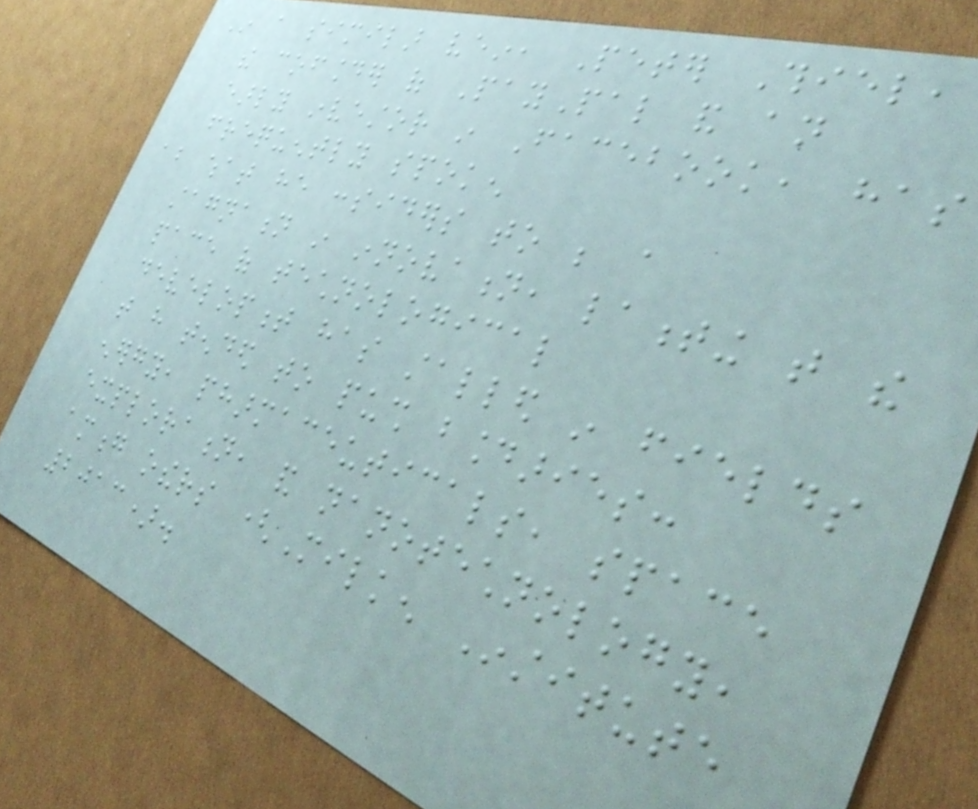In a similar vein, Peter Thiel,
the cofounder of PayPal and an
early investor in Facebook, has
frequently spoken
about what he considers to be a
stagnation in innovation, lamenting that the
pace of technological
development has stalled in fields
that have tended to push boundaries:
energy, pharmaceuticals, space
exploration, and nanotechnology,
among others (Milken Institute
2013).
